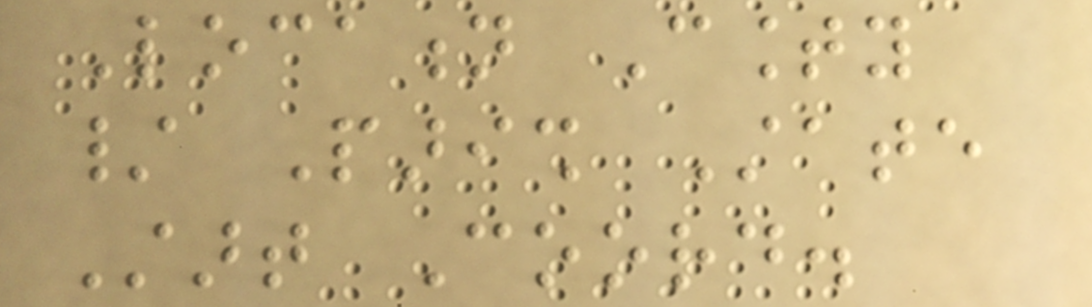Location County
/ Parish State
Start Coord.
